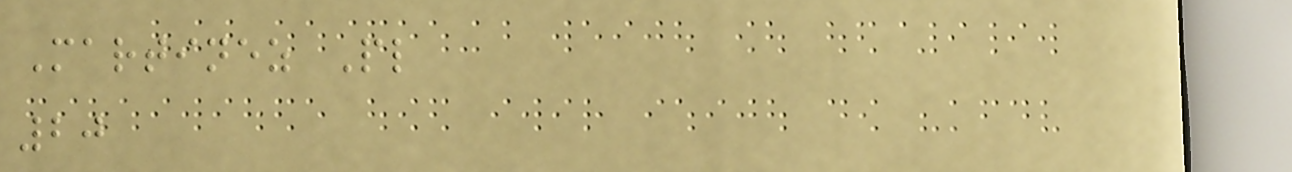Martinez Pl
20
